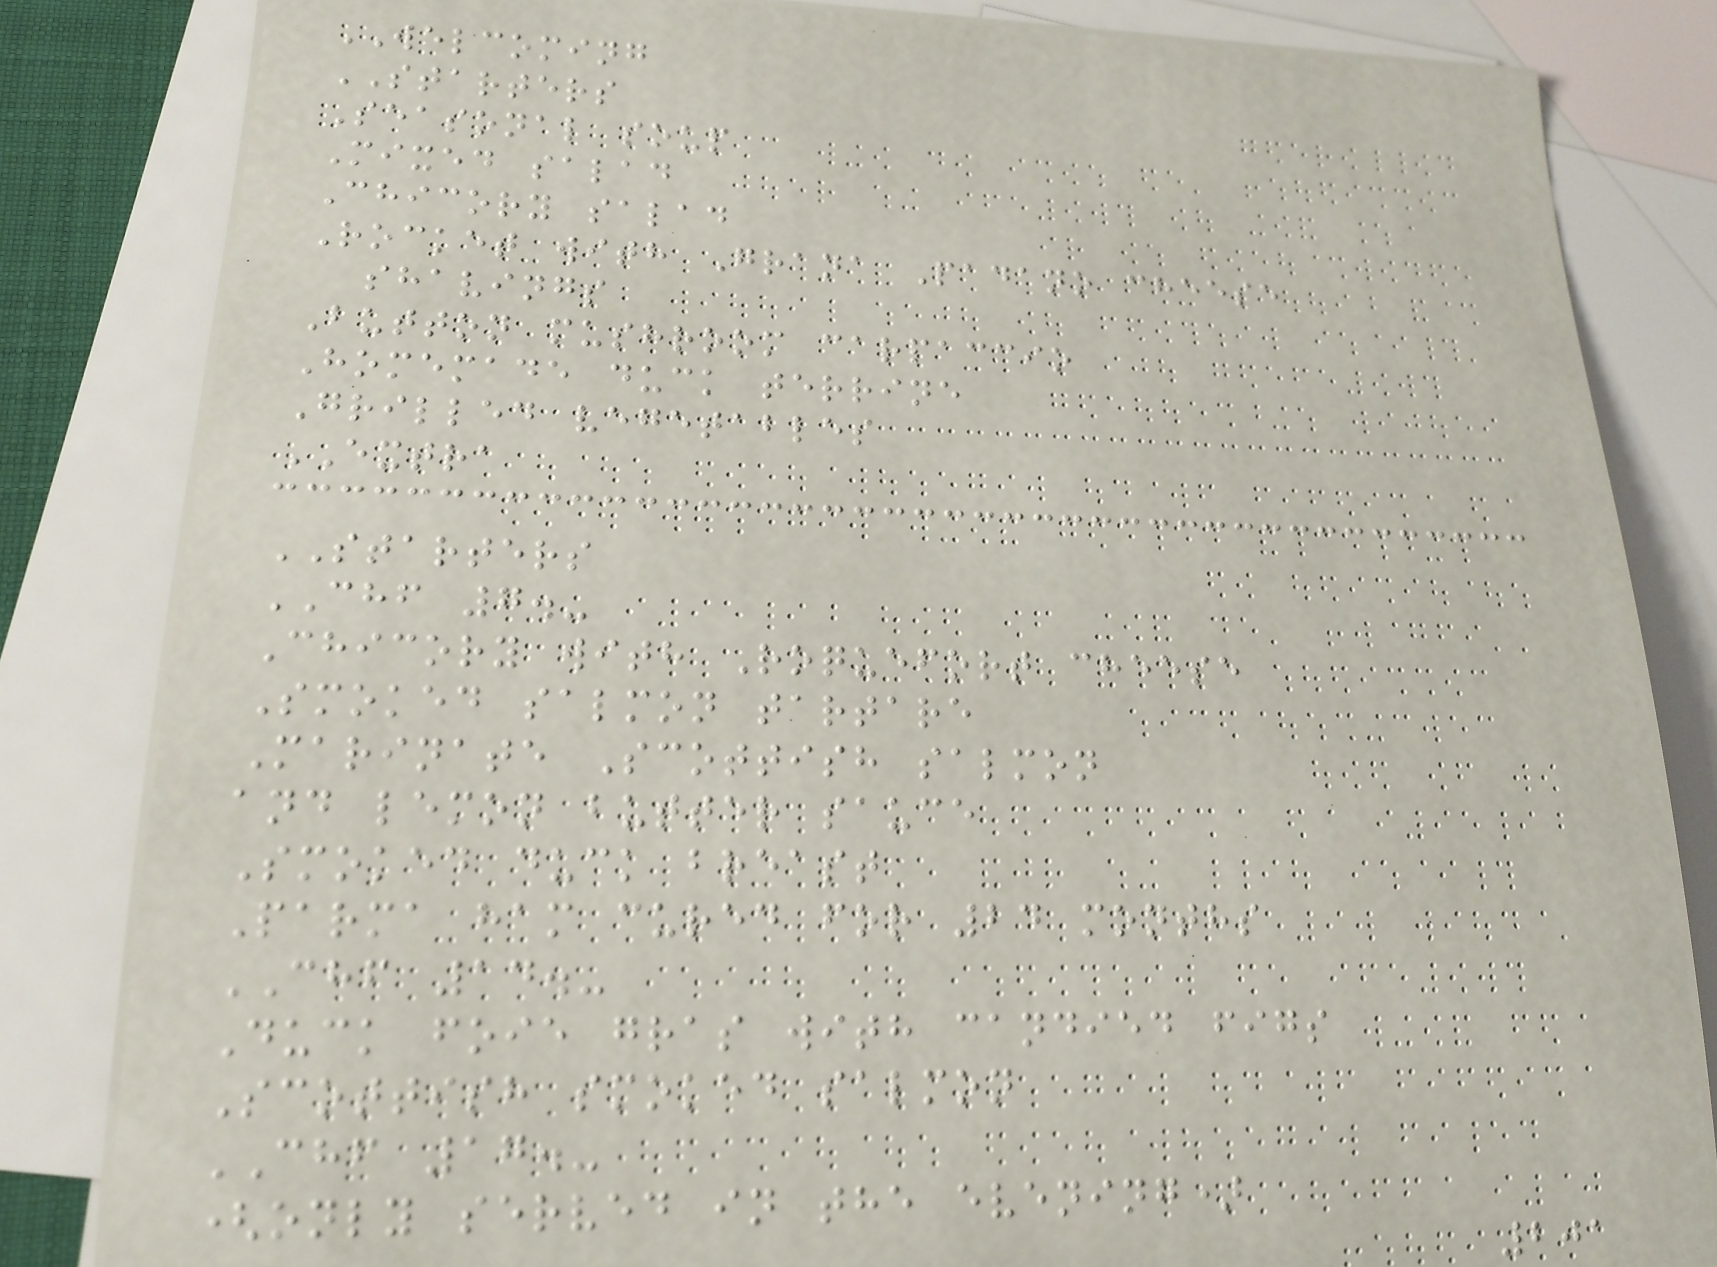WELCOMING
STARTERS
Seasonal soup
Mixed salad
Chicory salad
Rocket with Grana Padano cheese
shavings
Button mushroom carpaccio
Homemade duck terrine
Grilled vegetables
EXTRA
STARTERS
CHF 7.-
Chicory with Roquefort cheese
Smoked salmon tartare
Marinate Scottish salmon
and lemon butter sauce
Smoked duck breast
Parma ham cured for 24 months
CHF 14.-
Duck foie gras with candied figs
Scottish smoked salmon
CHF 17.-
(only served in the evening)
201
